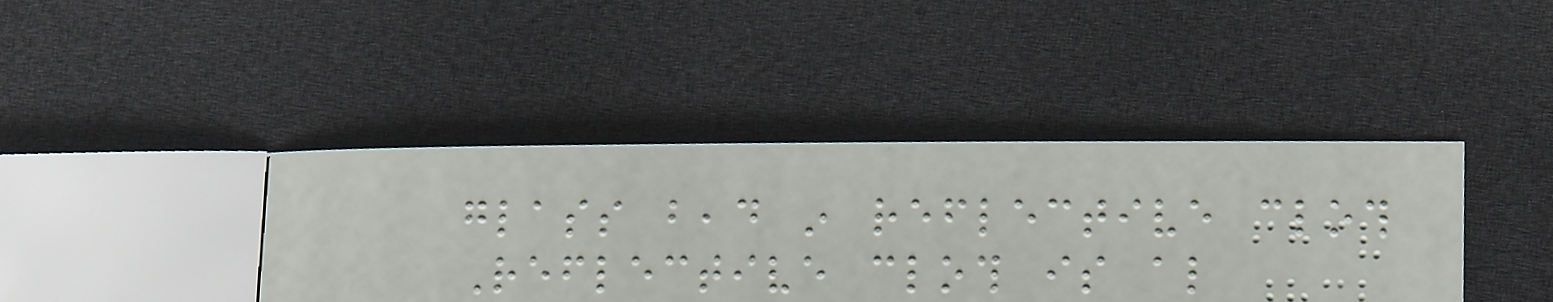glass bead in reflective cloth
Reflective cloth is also
